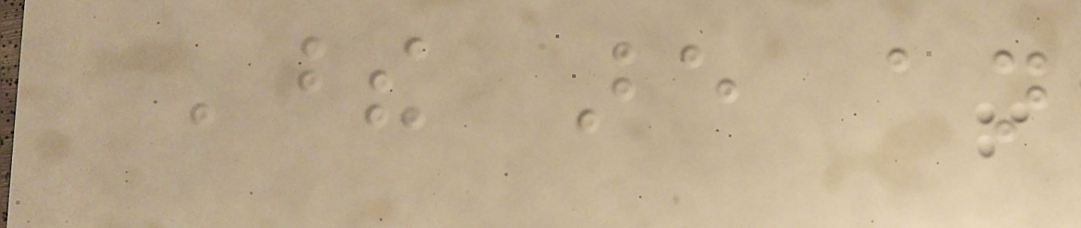These are an
